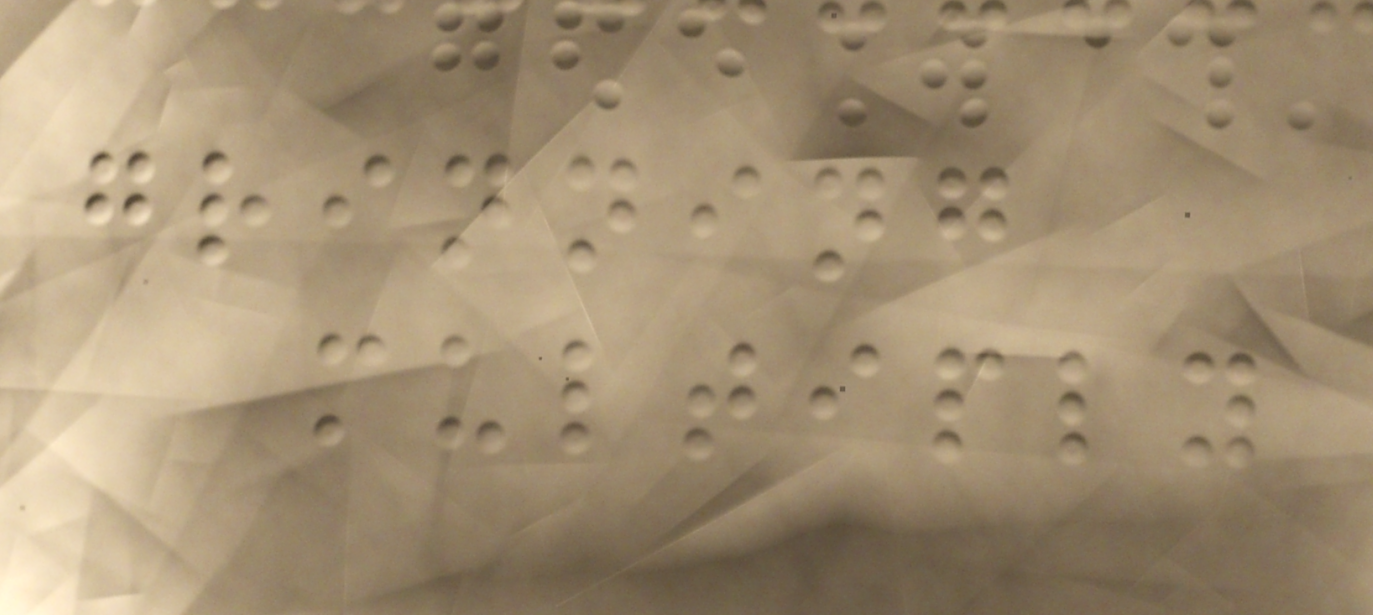grinning
multiply
